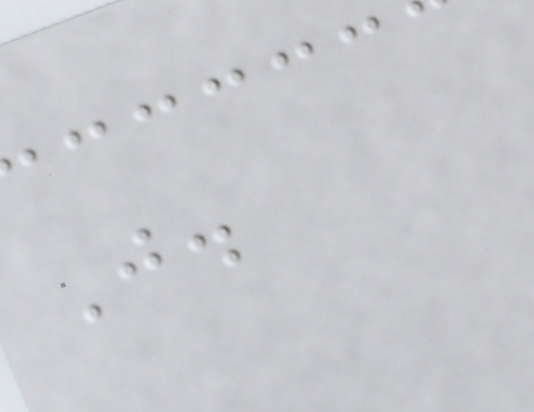J.
